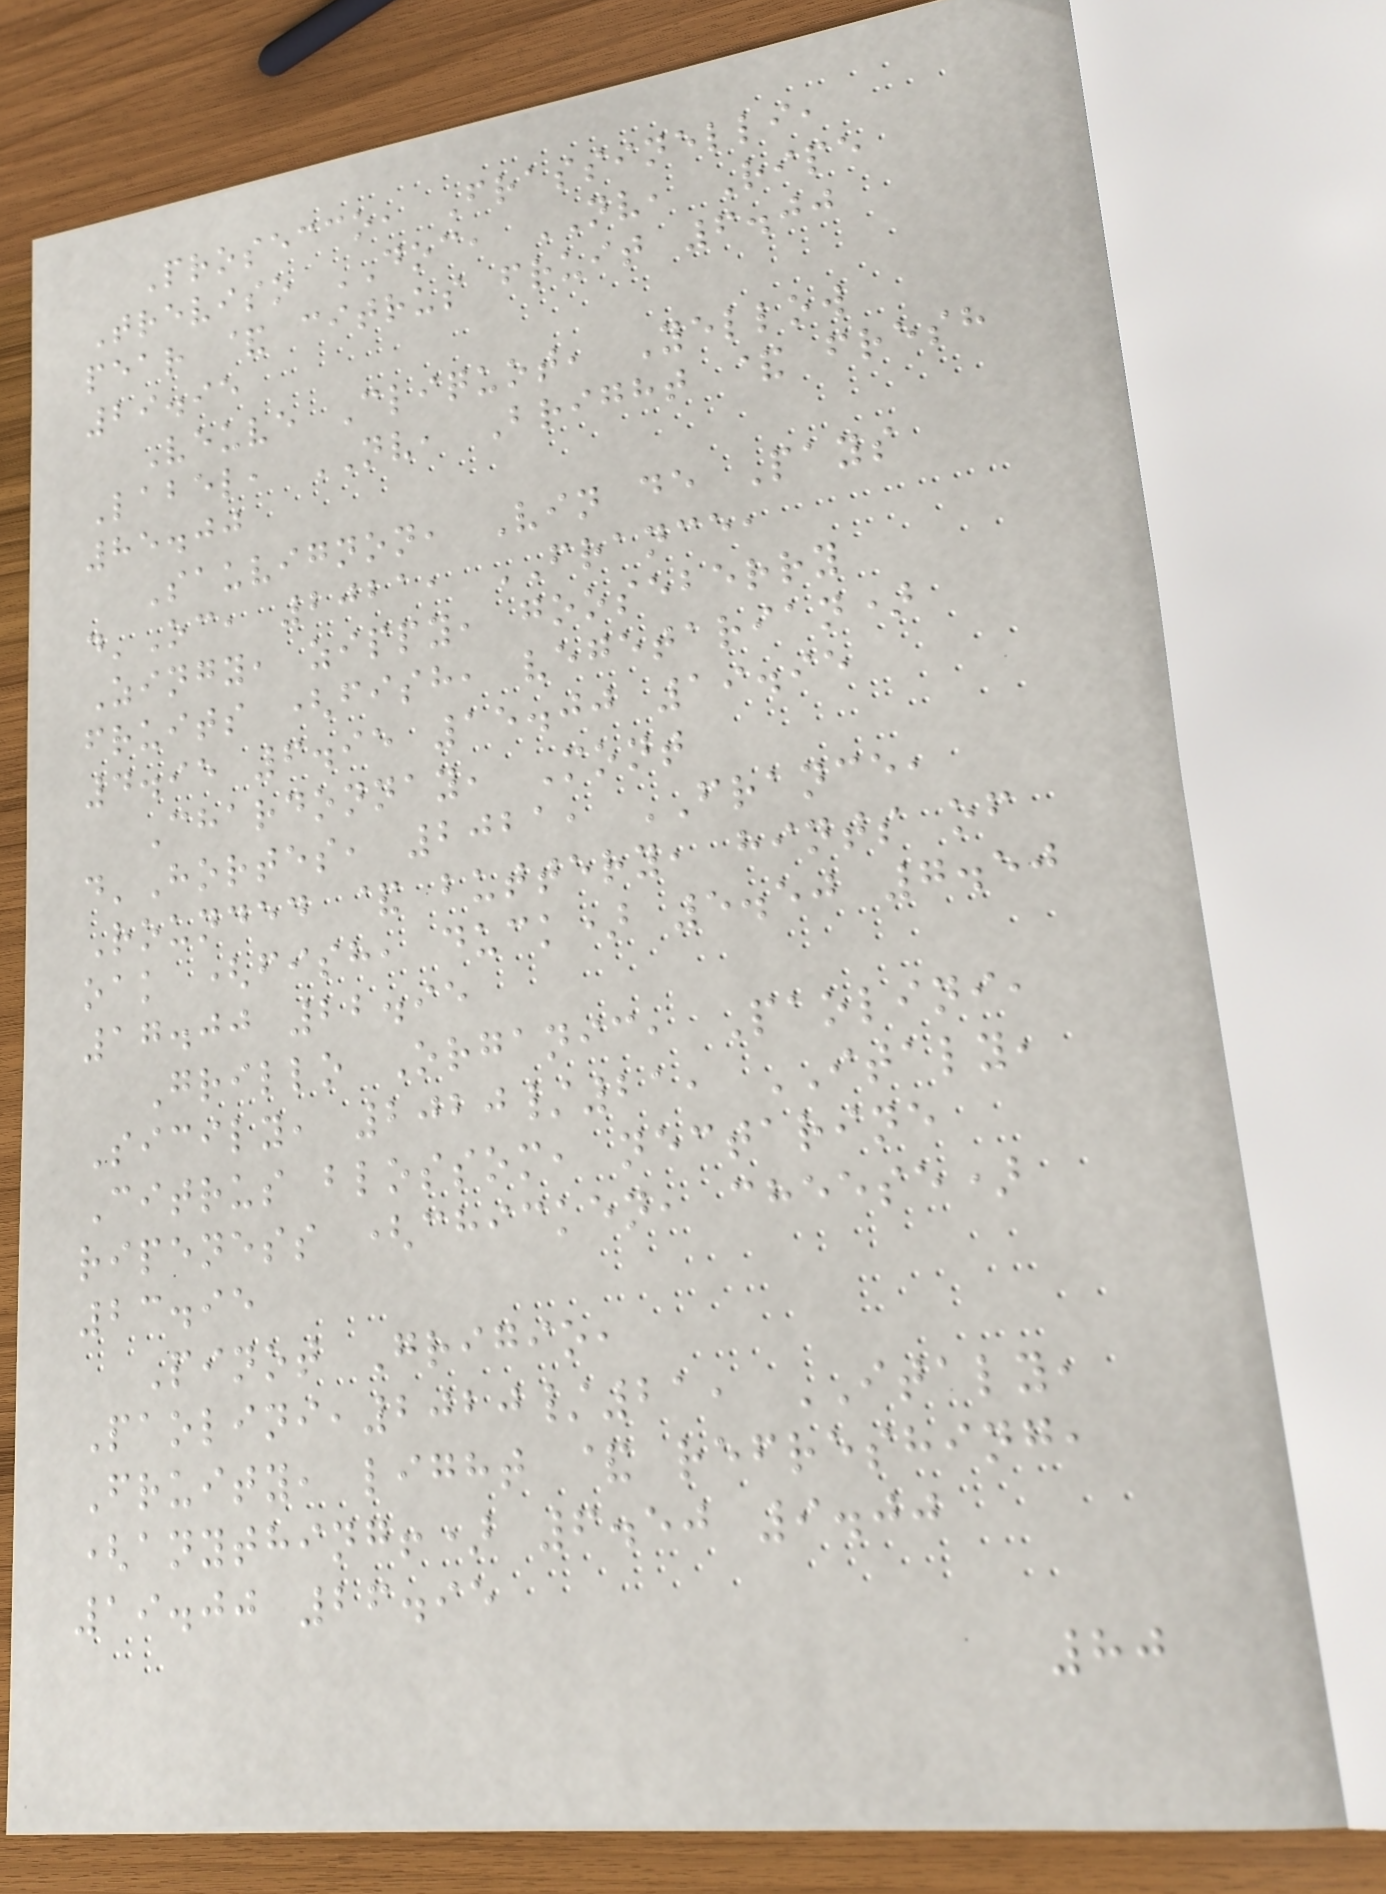Prosecco, Frassinelli,
Treviso DOC, NV, Ripe
pear & citrus fruit 6.00
29.95
Veuve Cliquot, Yellow
Label, NV, Bright & fresh
85.00
Sauvignon, Vin de Pays
d'Oc, 2021, FRANCE,
Zingy, zippy, gooseberry
fruits (fish, vegetarian)
4.95 6.95 15.00 19.95
Chardonnay, Mont
d'Hortes, 2021, FRANCE,
Rounded & buttery, hints of
oak (fish, duck) 5.50 7.50
17.00 22.95
Grillo Organic, Paolini,
Sicily, 2020/21, ITALY,
Citrus blossom, nectarine
ripeness (chicken, cheese)
23.95
Pinot Grigio,
Paolini,2020/21, ITALY,
Fruity, light & refreshing,
(anything!) 6.50 9.00
19.00 26.95
80
